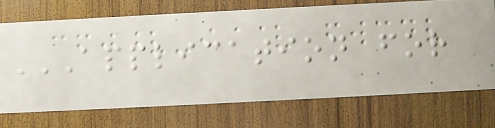APPLICATION FOR
